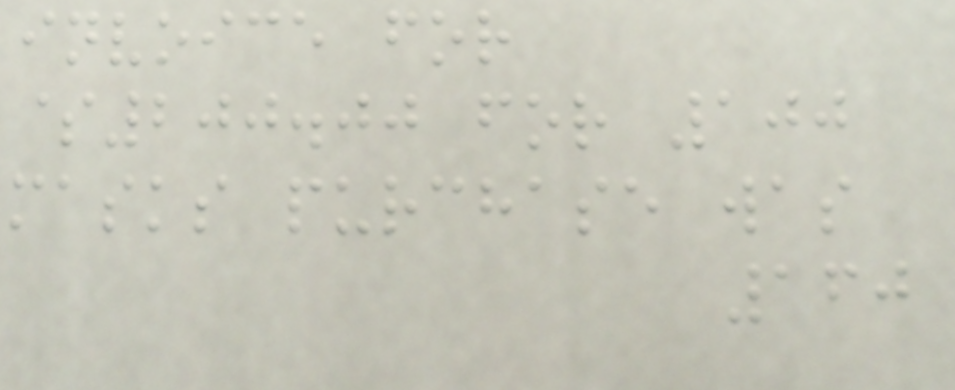invoice for
$200.00 for 100
masks purchase was
160
